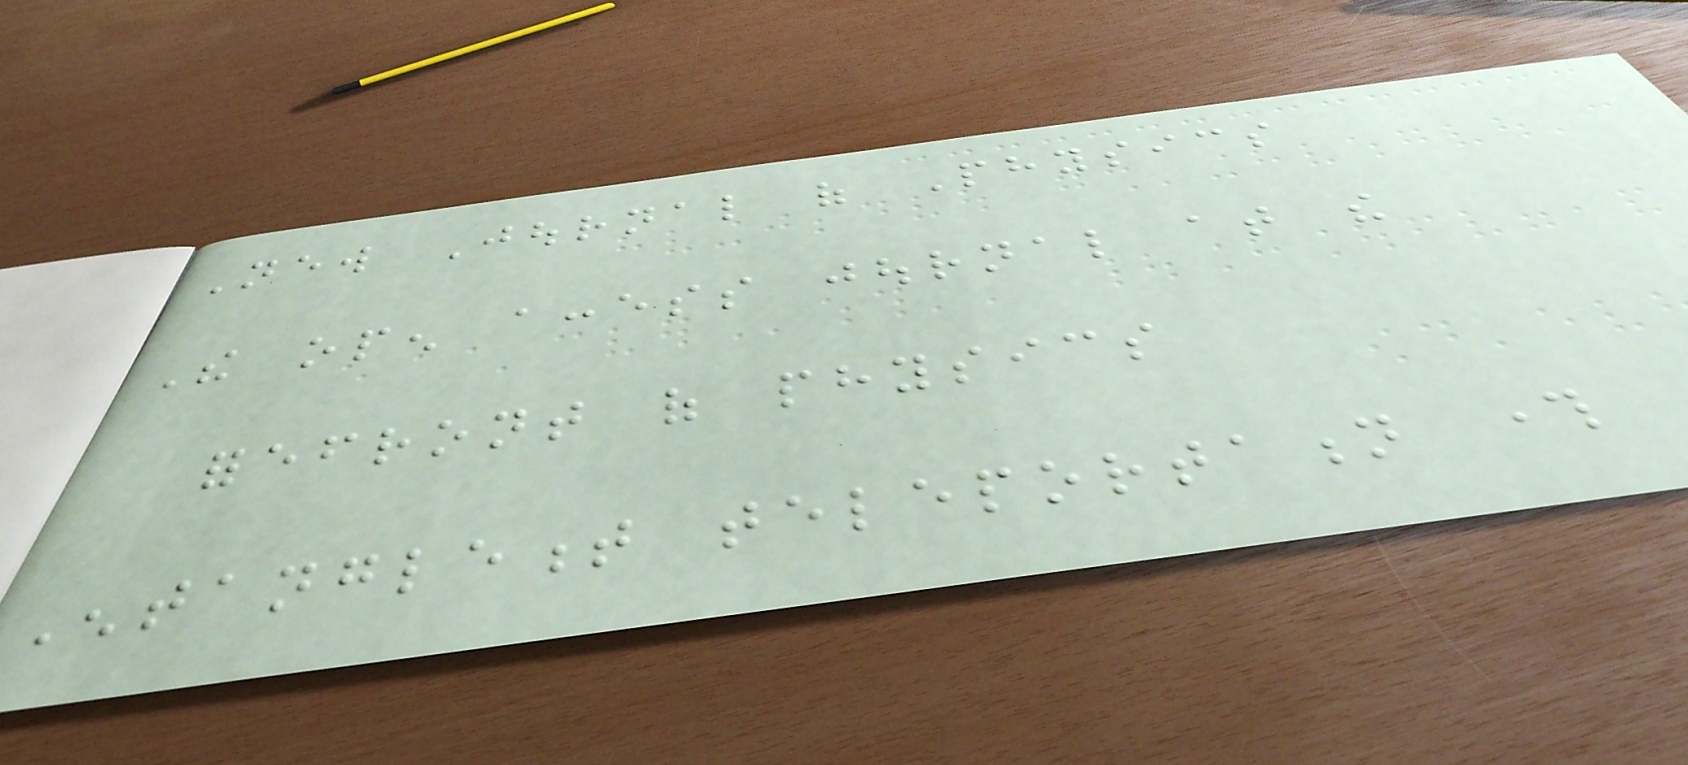New Journal of Physics
The open access journal at the
forefront of physics
Entanglement teleportation through
